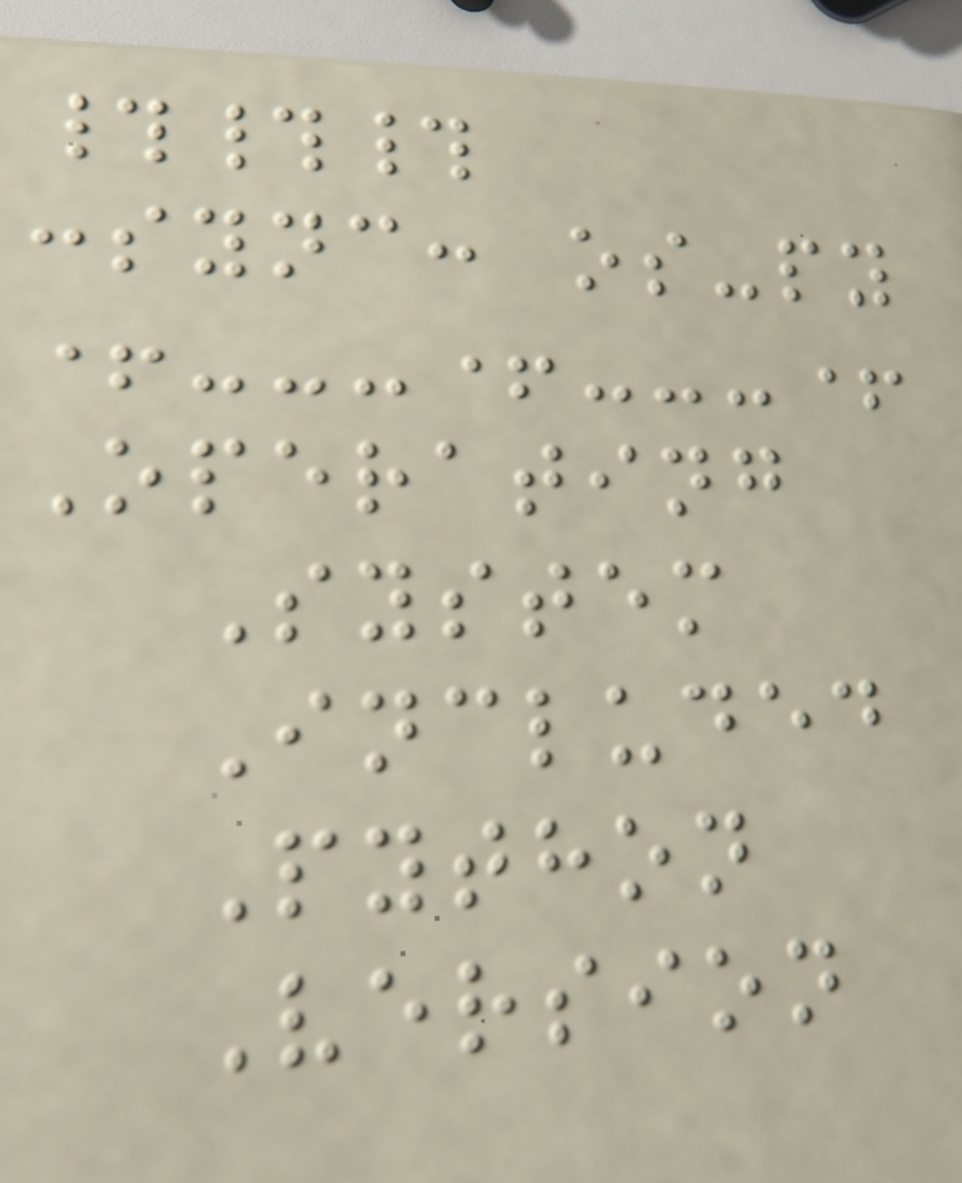###
:sync: os-py
+---+---+
Operating
System
Included
Python
Version
